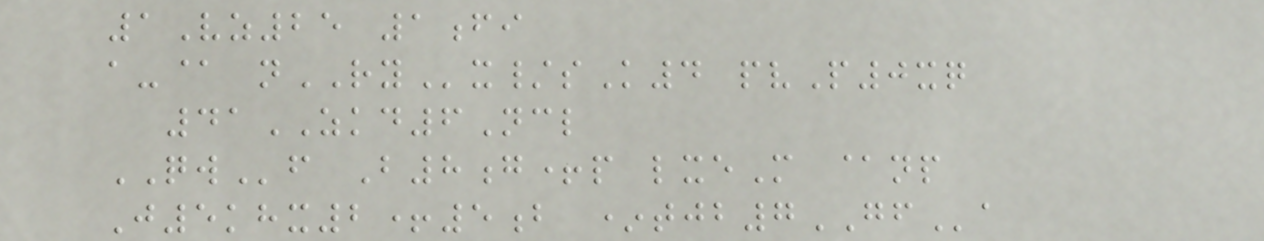1Vz25 1fi
a-@ nRYx/sK4 pvP0xq
41ZKD6Ncl
QWf B8g+p lxeM @np
J5khx2+5b *tjb7GFa
